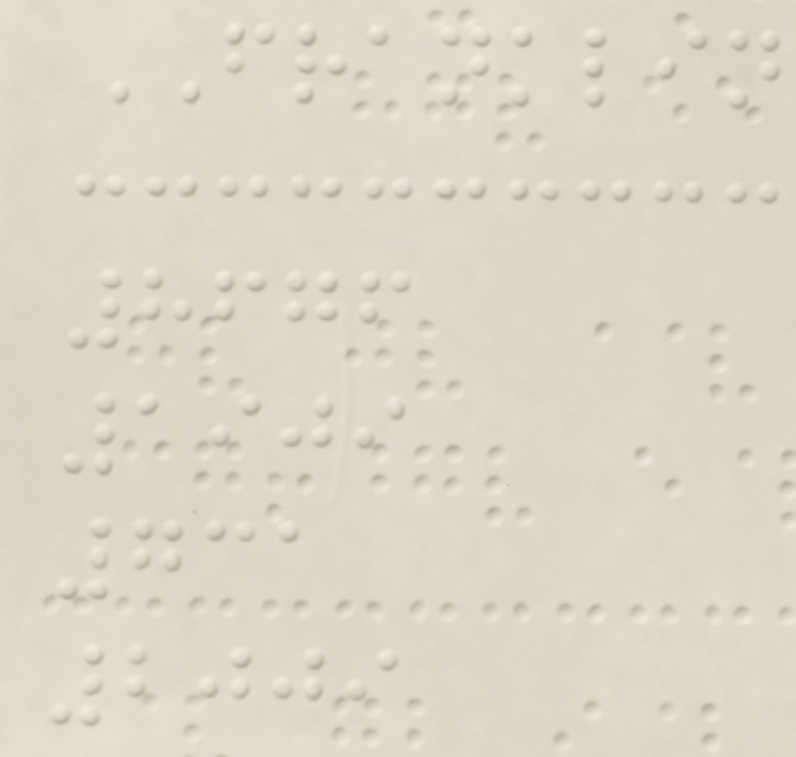FRANKLIN
8676
1909
731
2009
